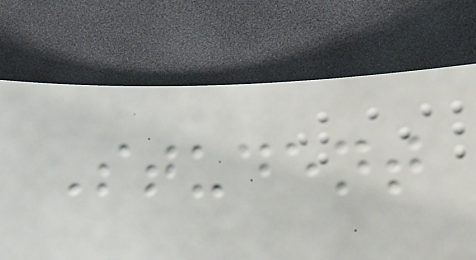Student
